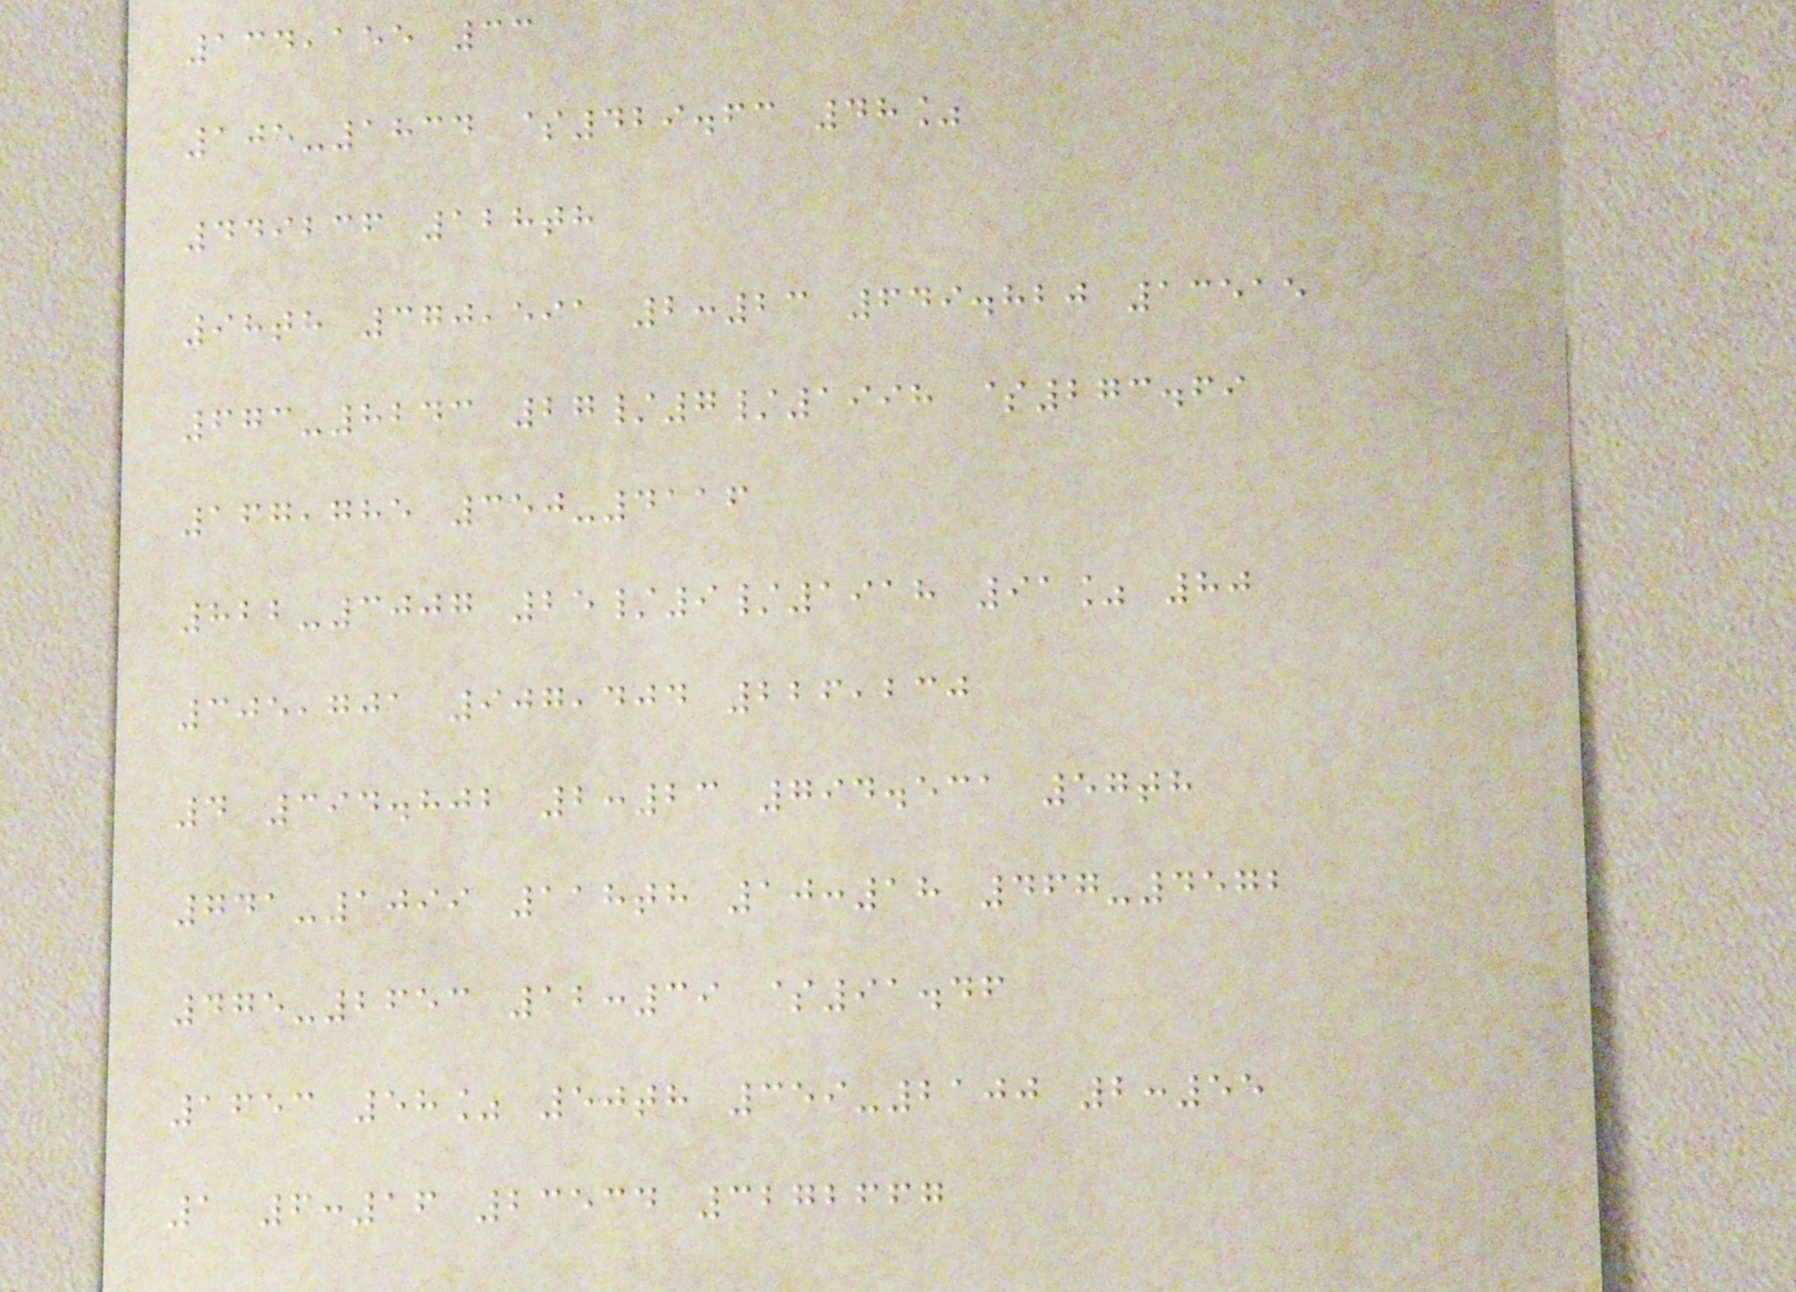134,155 33
105-1834 $429.63 48%
449236 128th
98th 370,591 2:23 649.820 13515
673-8243 27/7/1998 $273.69
167,785 350-4116
822-3007 25/9/1918 91% 80
305,701 907,404 226,230
4 394.802 2:23 794.531 57th
741-1099 118th 10:18 467-4572
475-2653 12:39 $91.46
1653 58% 50th 359-2100 2:55
1 6:16 23534 3272667
